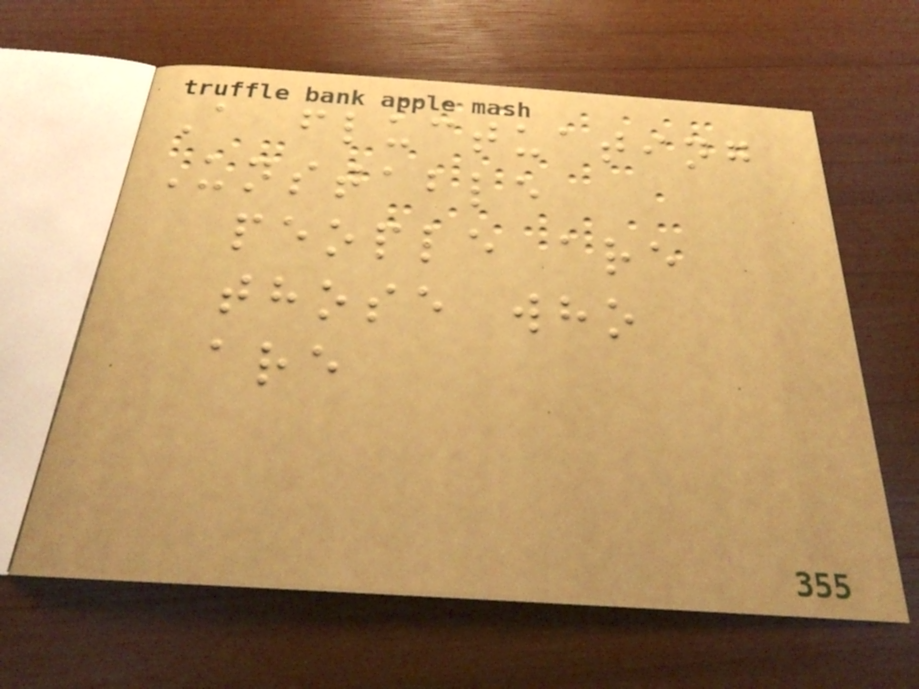A fluctuating
Unstable
people are
those who
are
